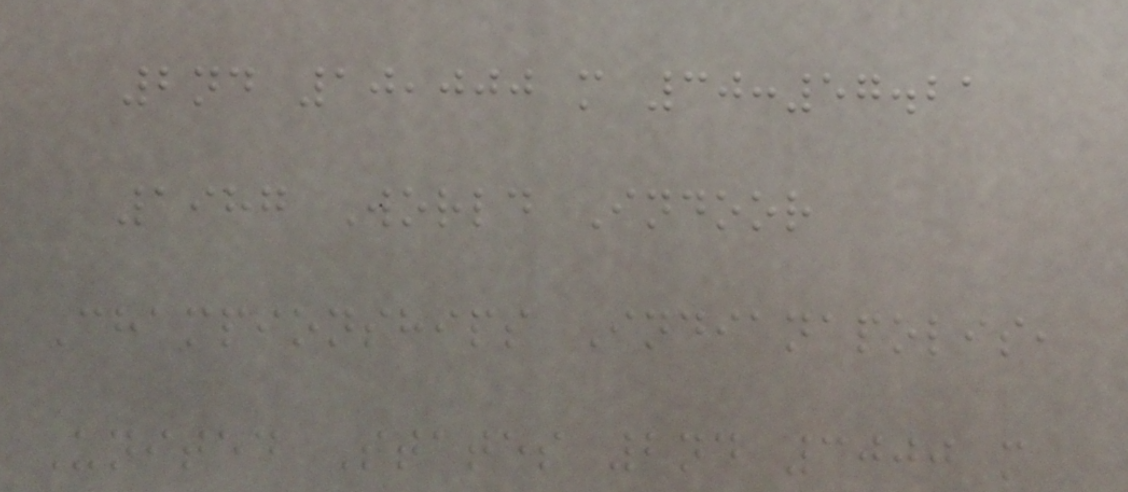2nd 10,000 m 30:57.21
1987 World Indoor
Championships Indianapolis,
United States 2nd 3000 m
